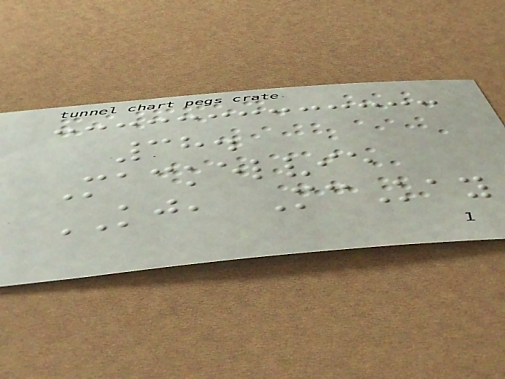38.
Mackelvie
KJ, McKay
